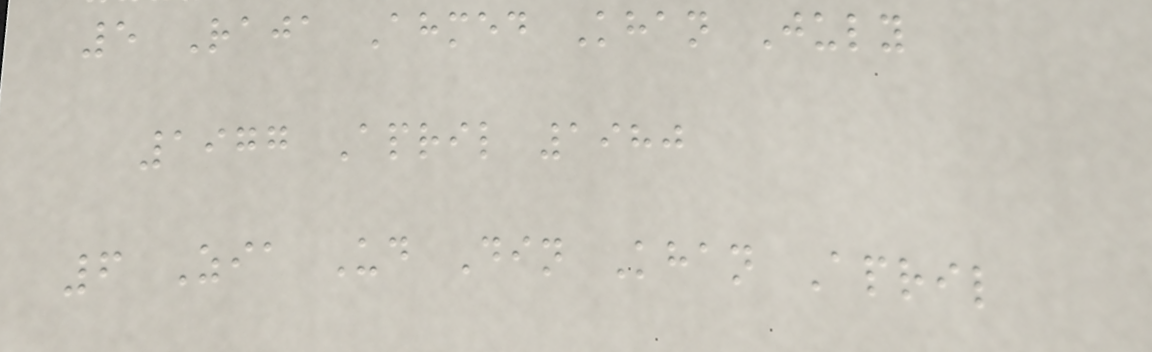5 Raja Ahmed Khan July
1977 April 1980
6 Zia Ud Din Khan April
